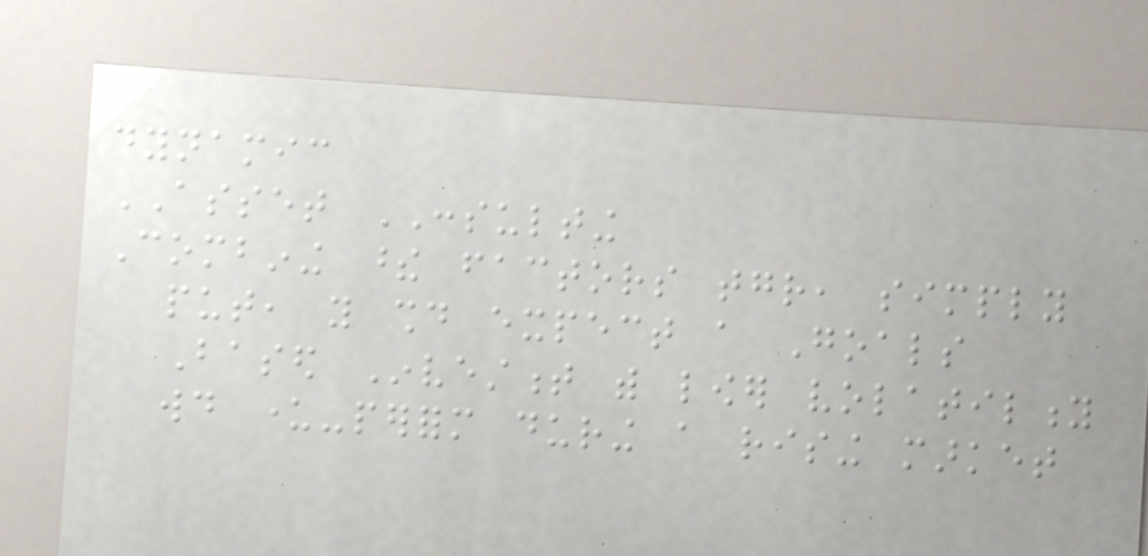dynamic
ASSET CONSULTING
Combining these factors together, simply
put, you should expect a Goals
Based Investment with lower volatility
would under-perform during a rising market
